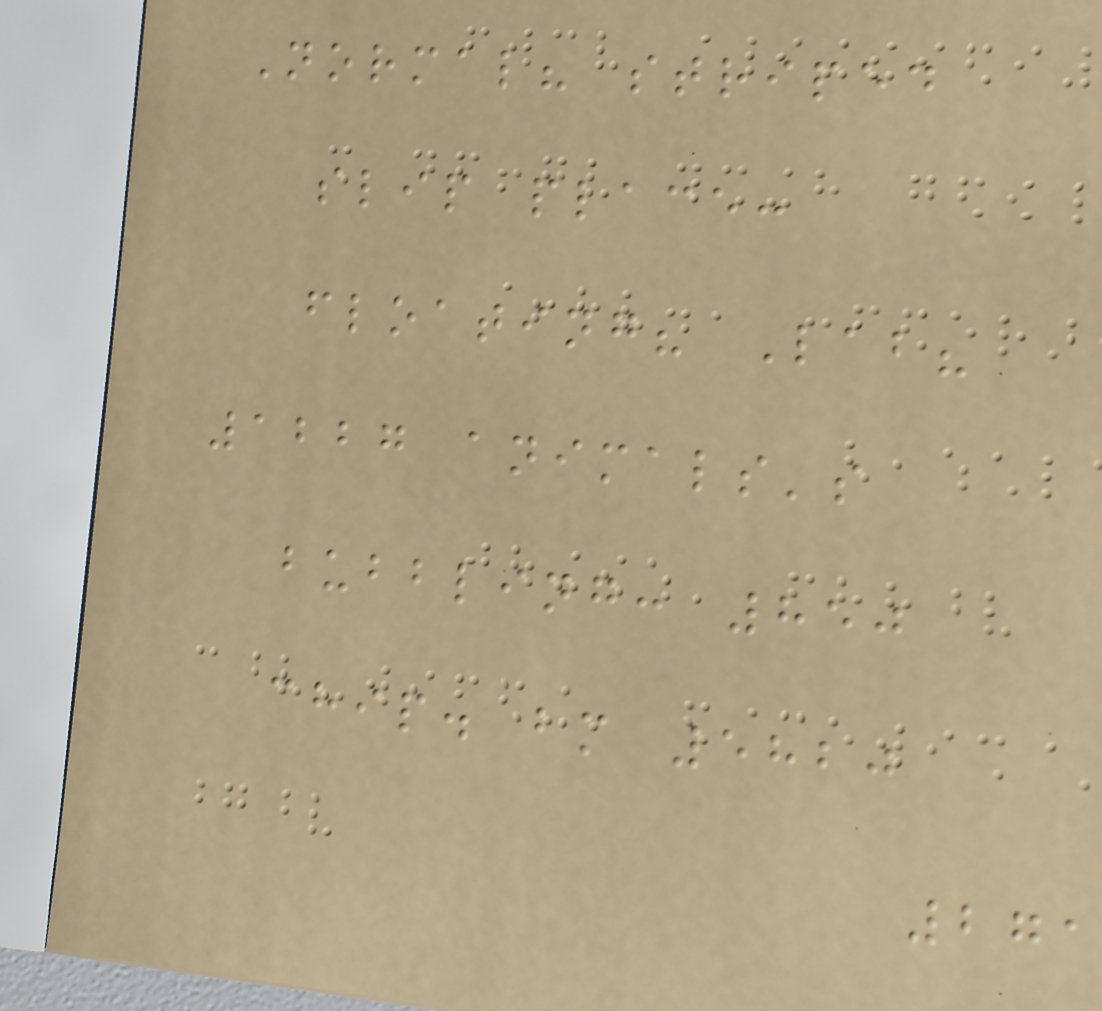Normal? striped
slip place:
floating? Lab?
1227 animals's
bubbling: 850
chip. bm 5820
271
